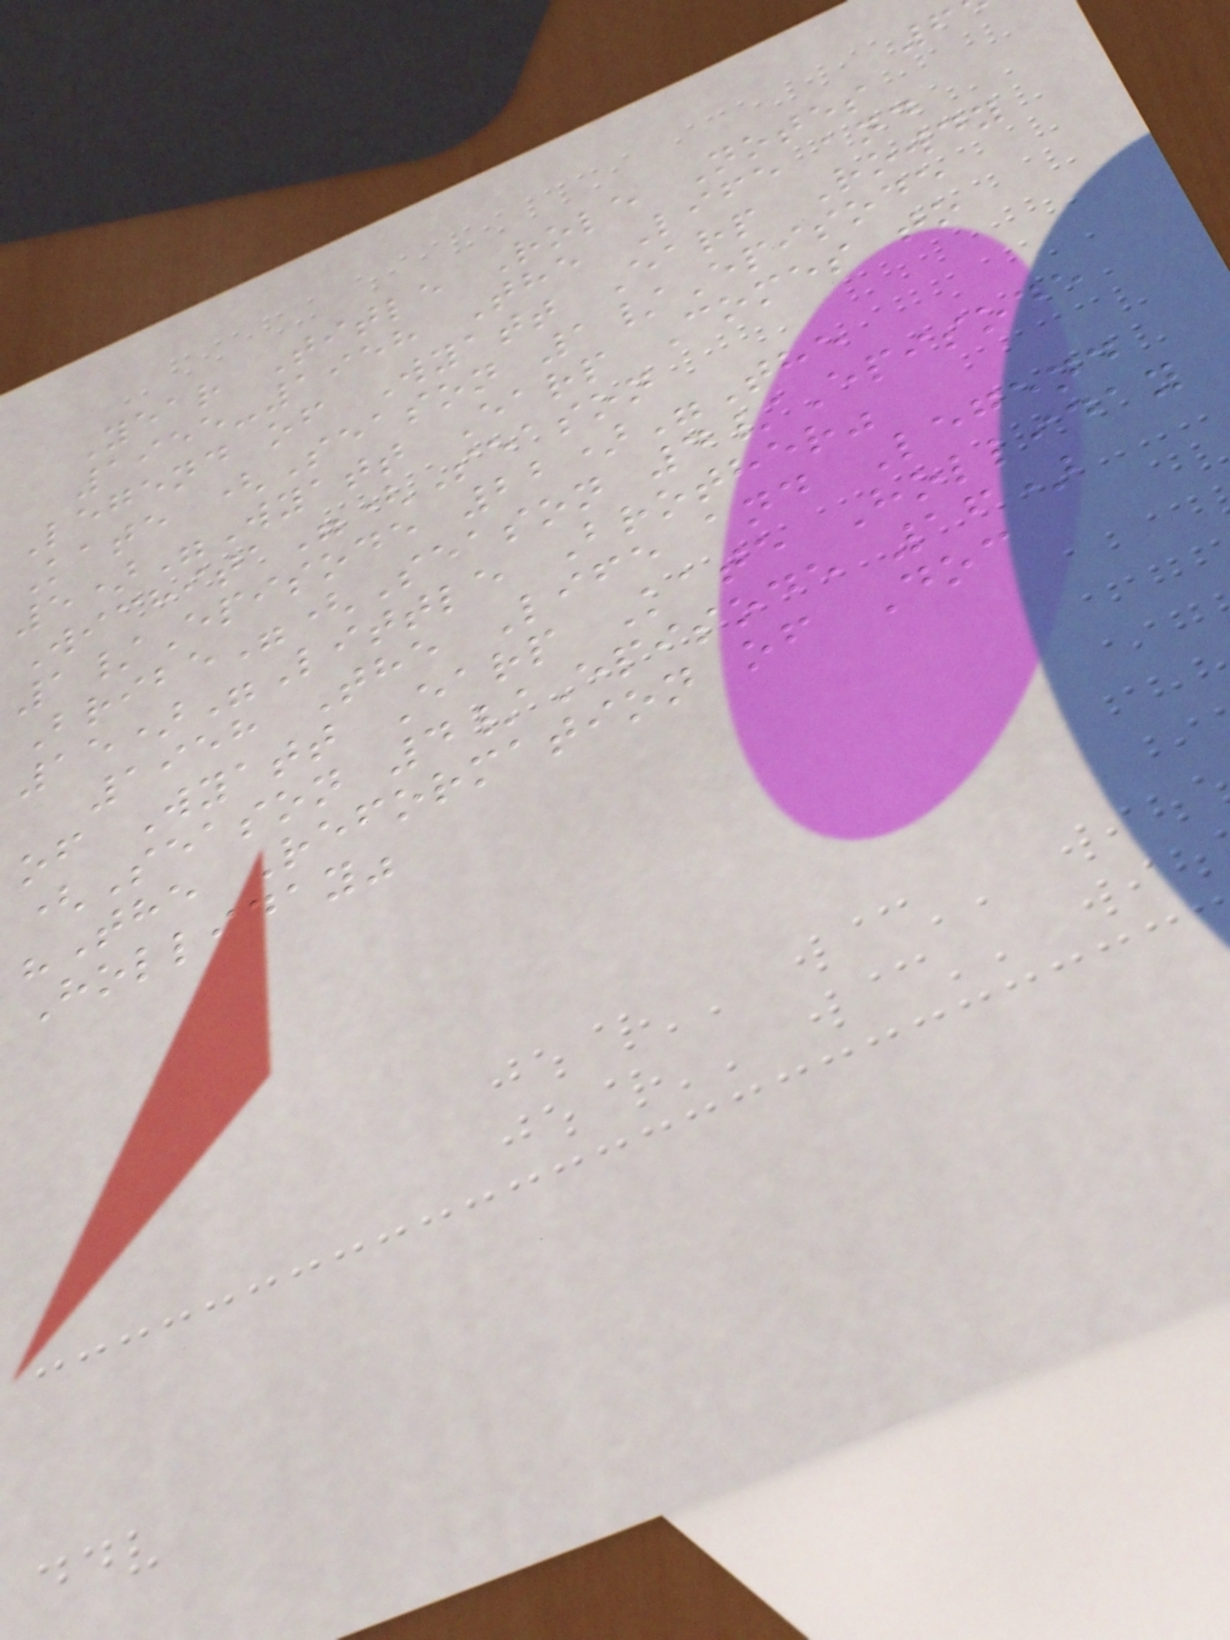Year Title Role Notes
1955-1958 The Life and
Legend of Wyatt Earp Rowdy
Kate (Season 1/Episode
5)"Wyatt Earp Comes to
Wichita"(Season
1/Episode 22)"The
Bribe"(Season 4/Episode
15)"Little Brother"
1958 The Life and Legend
of Wyatt Earp Kate Holliday
(Season 4/Episode 16)
"The Reformation of Doc
Holliday"
